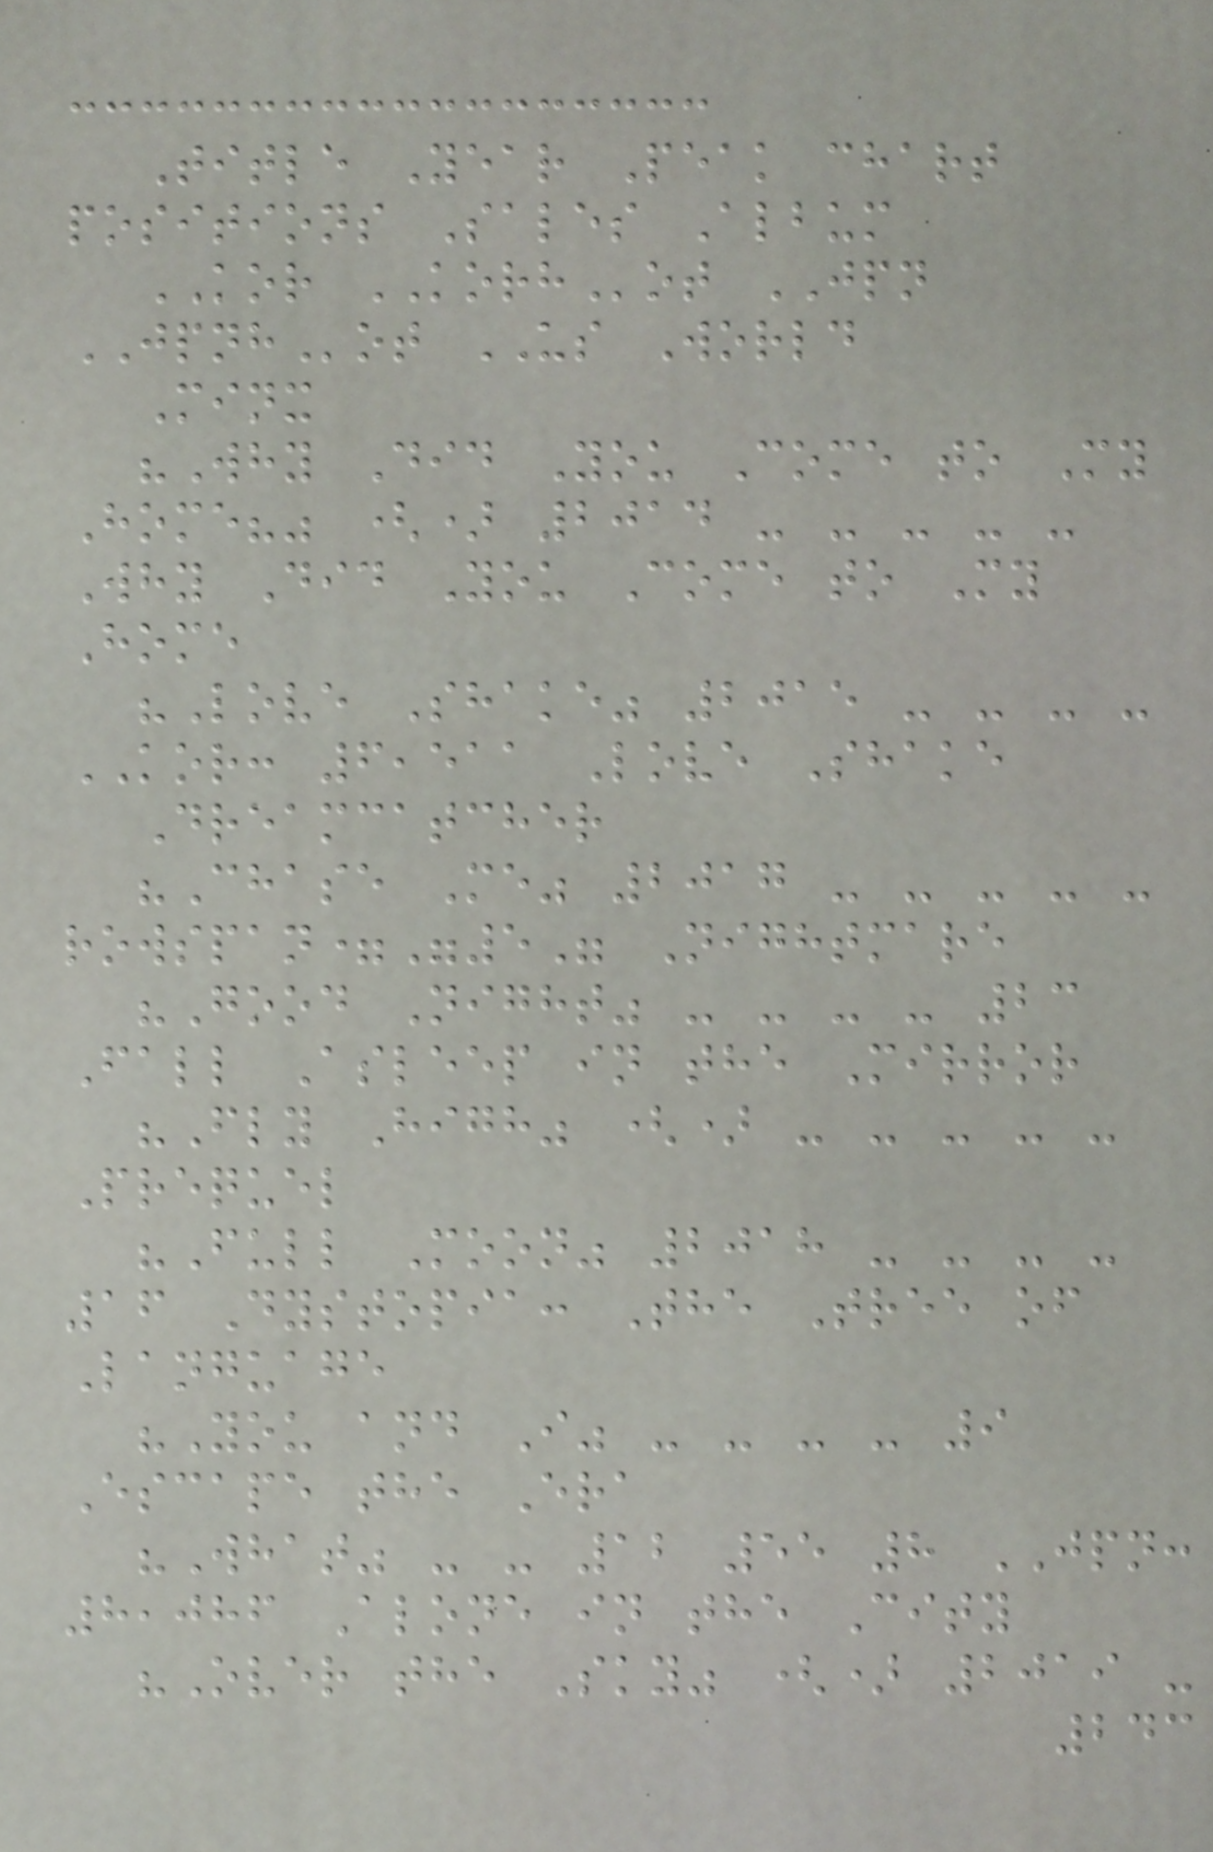Title Year Peak chart
positions Sales Album
KOR KORHot JPN
JPNHot US World
Minx
"Why Did You Come to My
Home?" () 2014 - - - - -
Why Did You Come to My
Home
"Love Shake" 2015 - - - -
KOR: 6,511 Love Shake
Dreamcatcher
"Chase Me" 2017 - - - - -
rowspan="5" Nightmare
"Good Night" - - - - 23
Fall Asleep in the Mirror
"Fly High" () - - - - -
Prequel
"Full Moon" 2018 - - - -
16 Dystopia: The Tree of
Language
"You and I" - - - - 9
Escape the Era
"What" - - 12 55 8 JPN:
8,086 Alone in the City
"Over the Sky" () 2019 -
243
